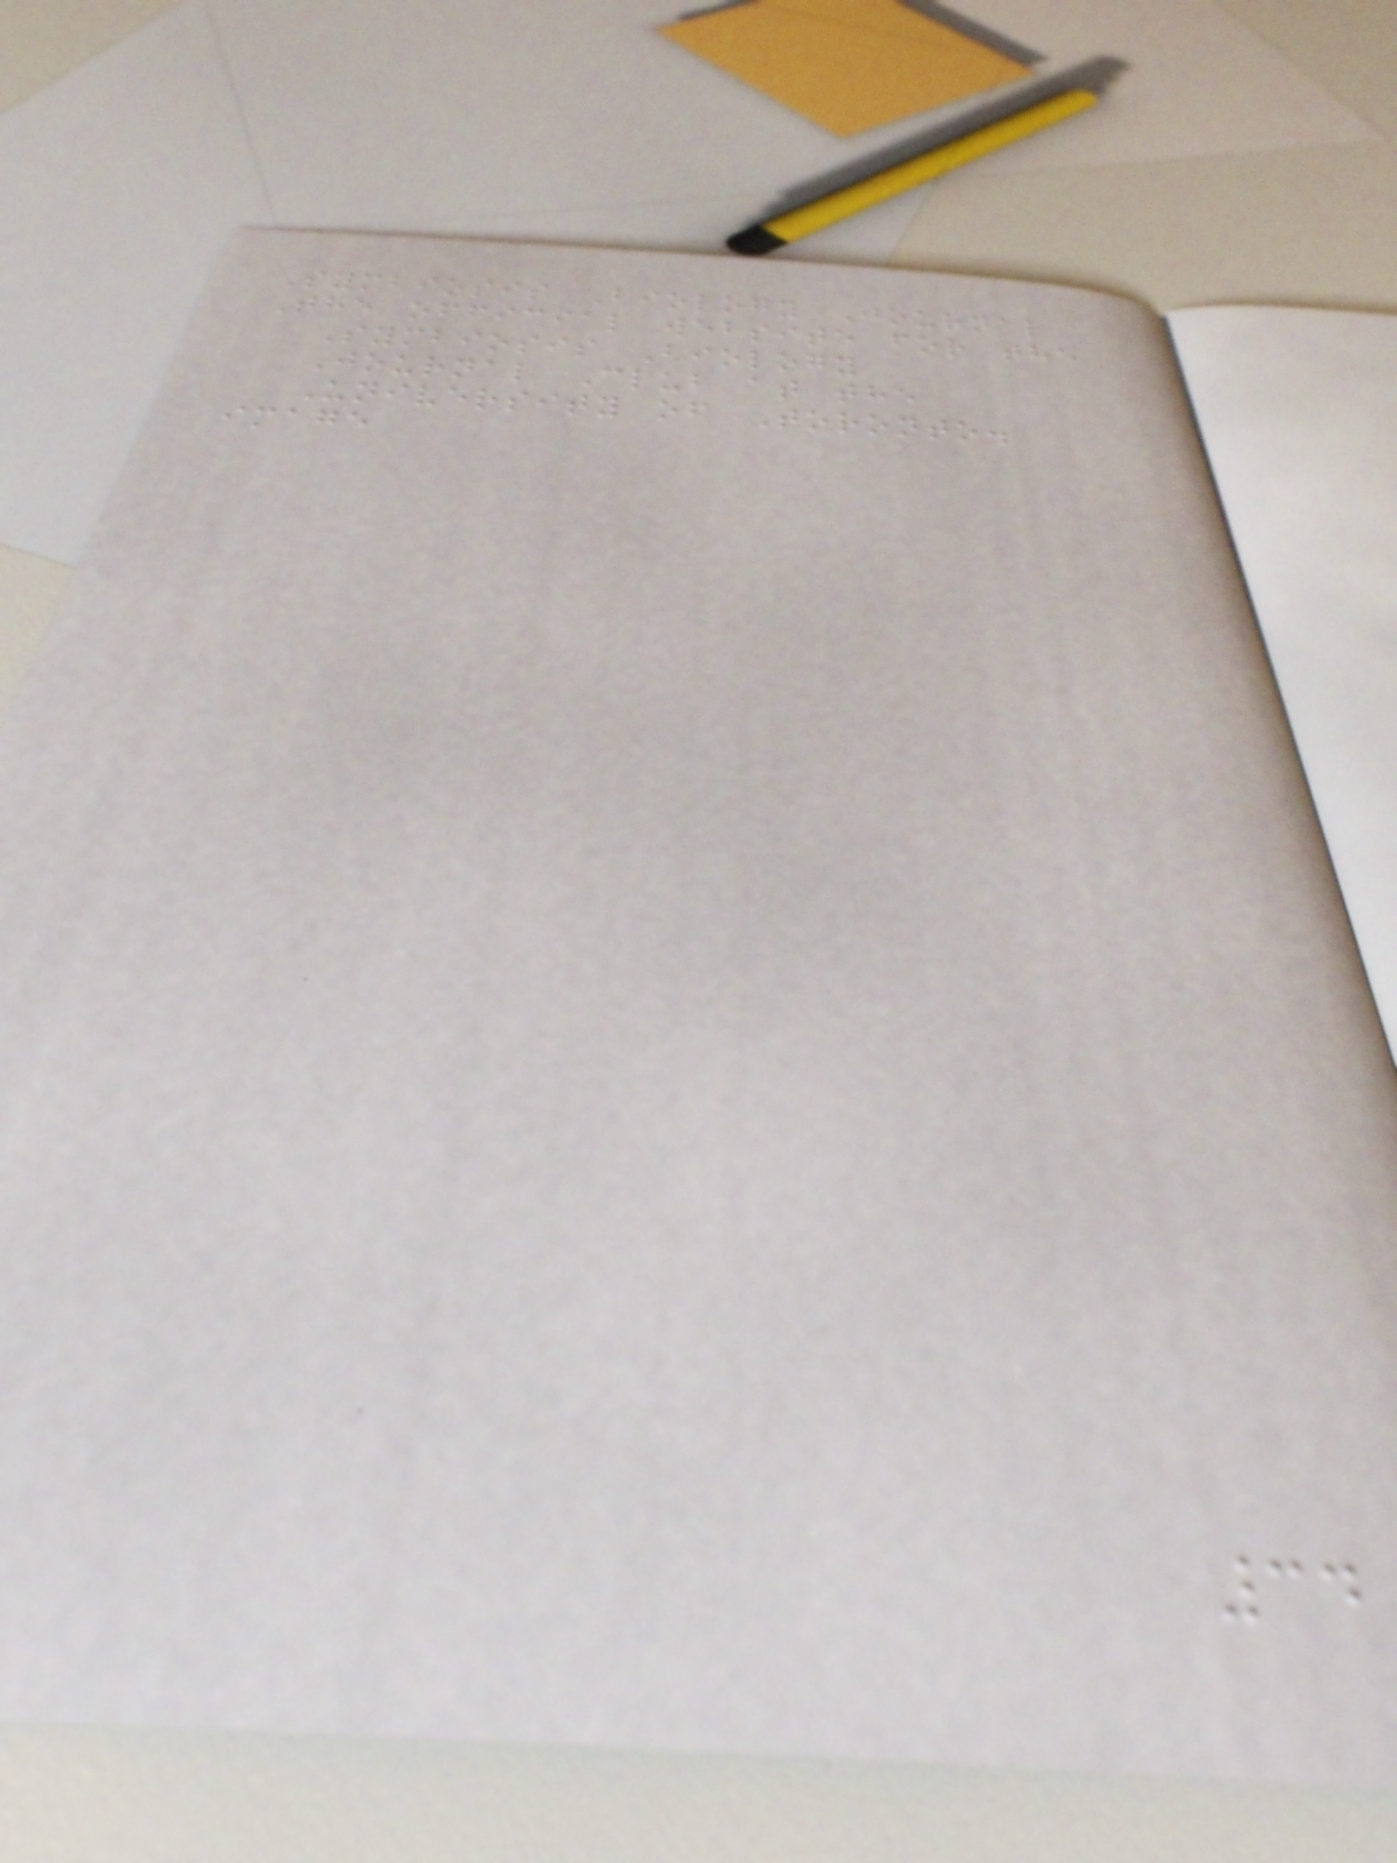Symbiosis Biology Journal
The official website for the
Symbiosis Biology
Journal Club at the
University of Toronto.
image
34
